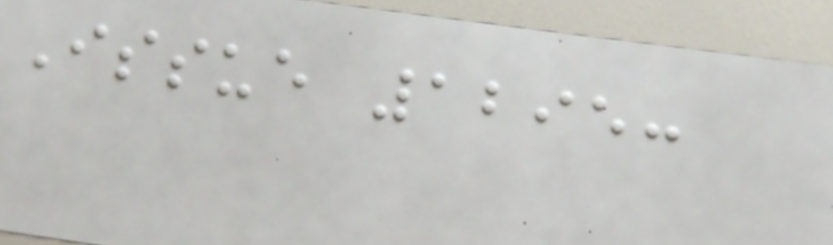Issue 1295:
